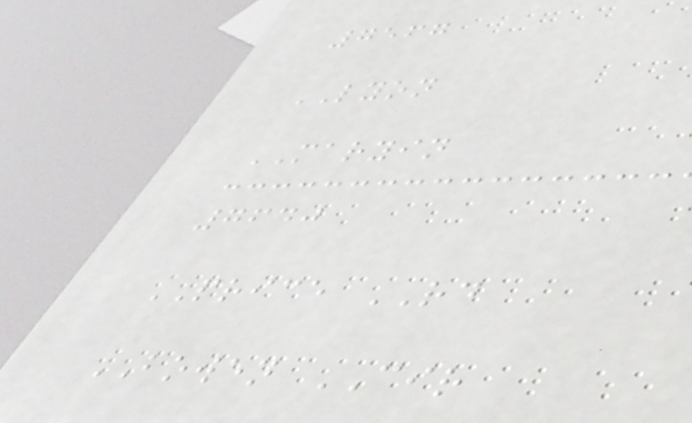7567
LYON
MARYIN
7640
PRICE RD
BOWEN CIR
